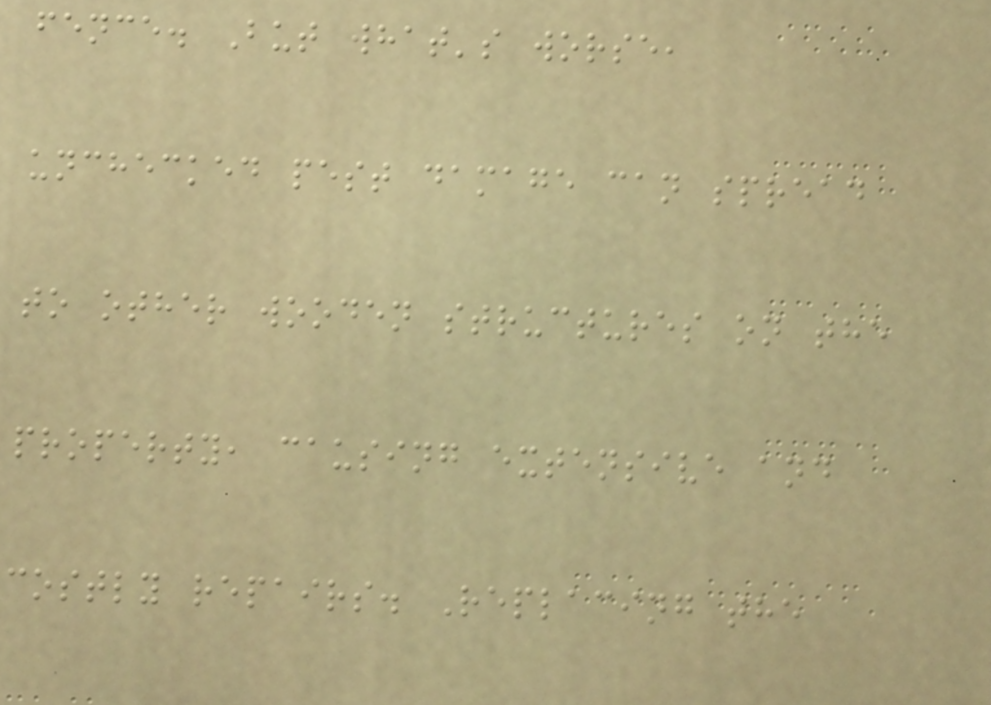fence. But what's worse,
unchecked pest damage can spread
to other wooden structures on the
property, causing extensive and
costly repairs. Replacing the
